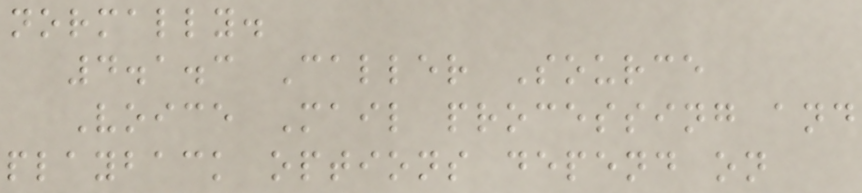normally.
4.1.3 Caller Source
Voice Mail processing and
playback options depend on
